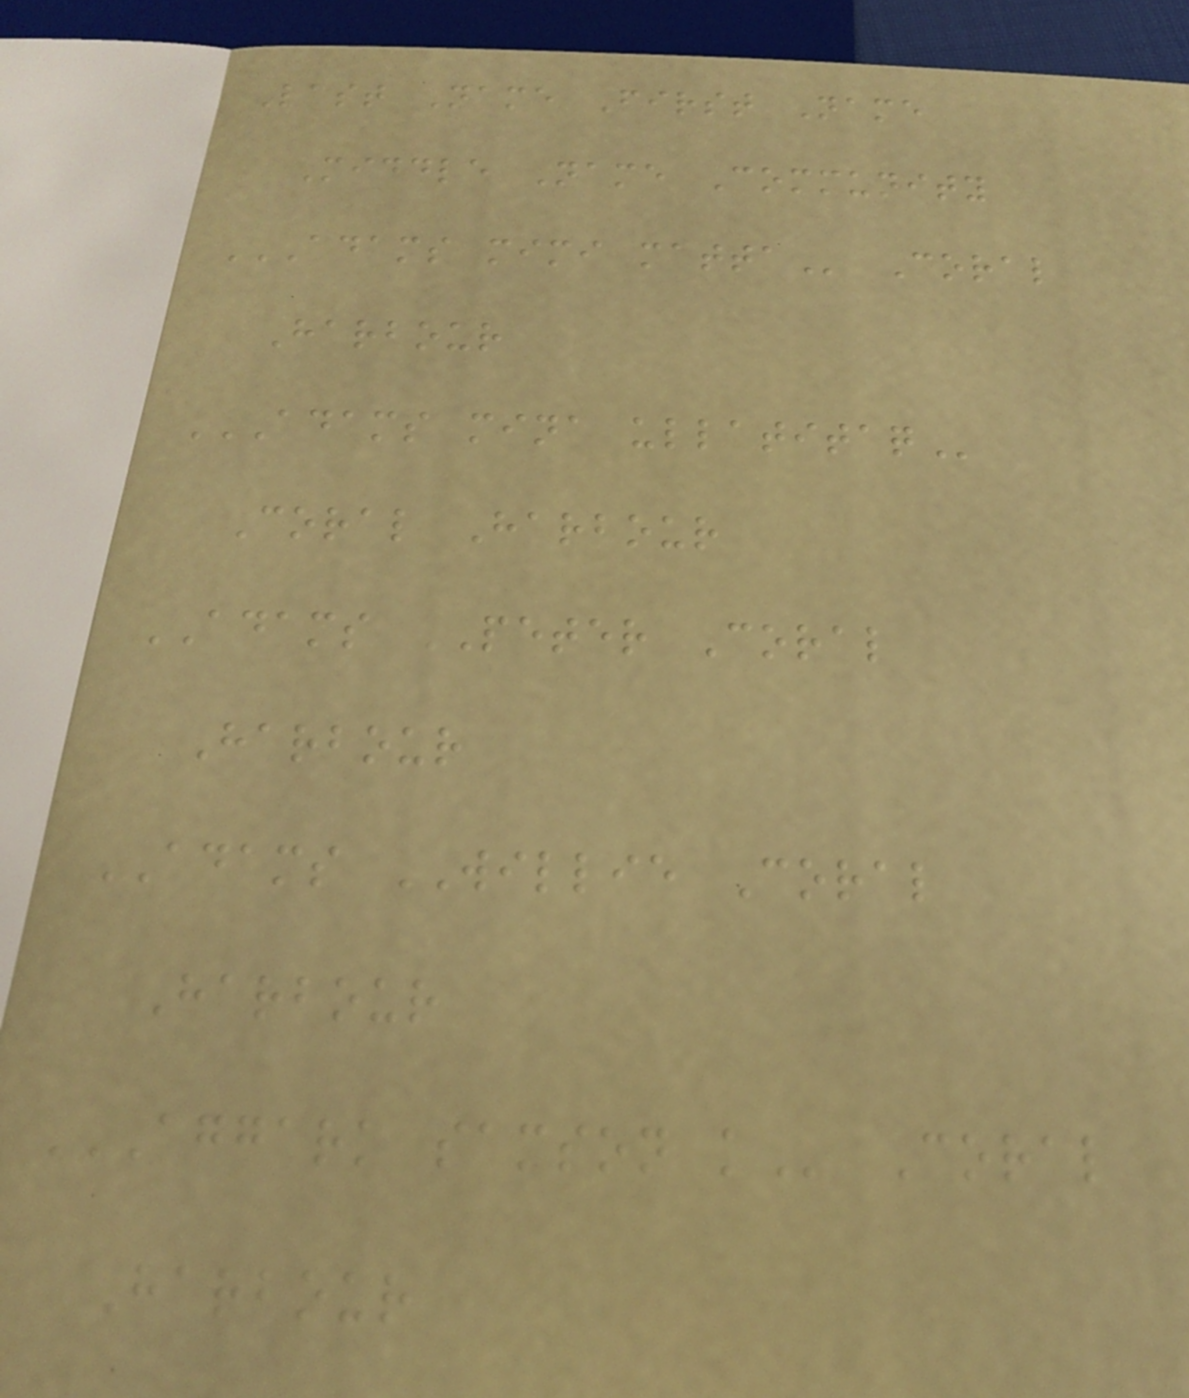Last Name First Name
Middle Name Community
ADAMS MIMI MATTA Coral
Harbour
ADAMS MINA ULLATITAQ
Coral Harbour
ADAMS PETER Coral
Harbour
ADAMS WILLIE Coral
Harbour
AGGARK SAMSON K Coral
Harbour
